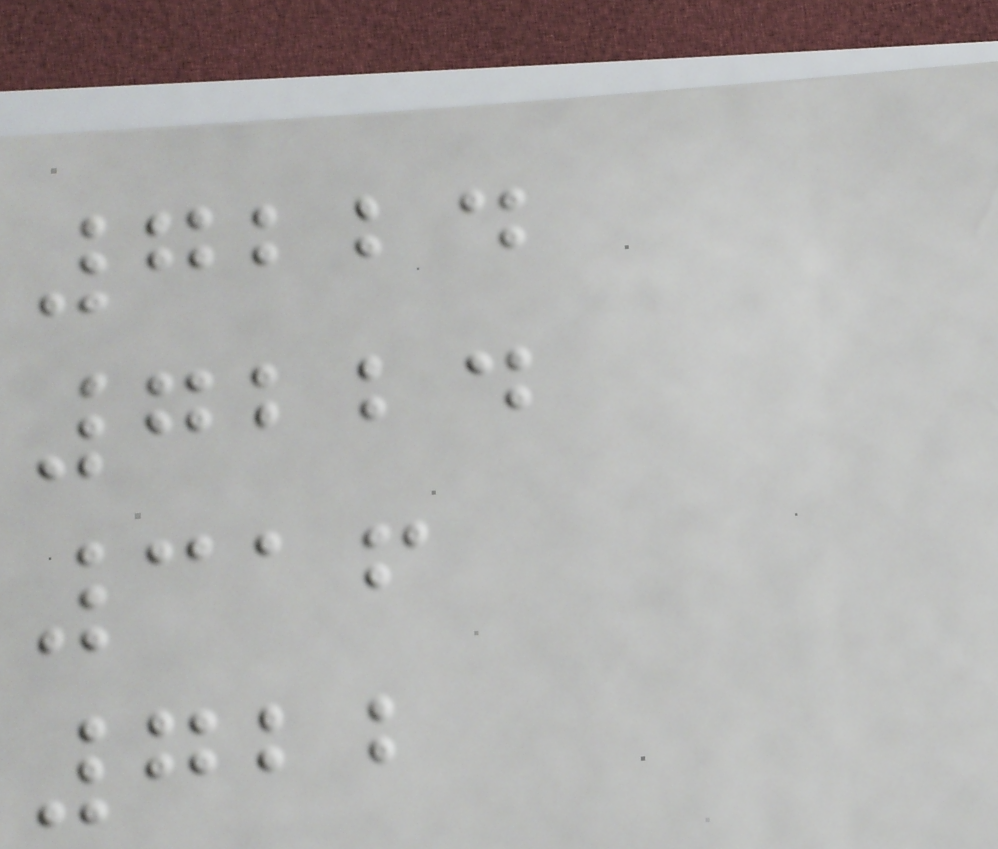7224
7224
316
722
